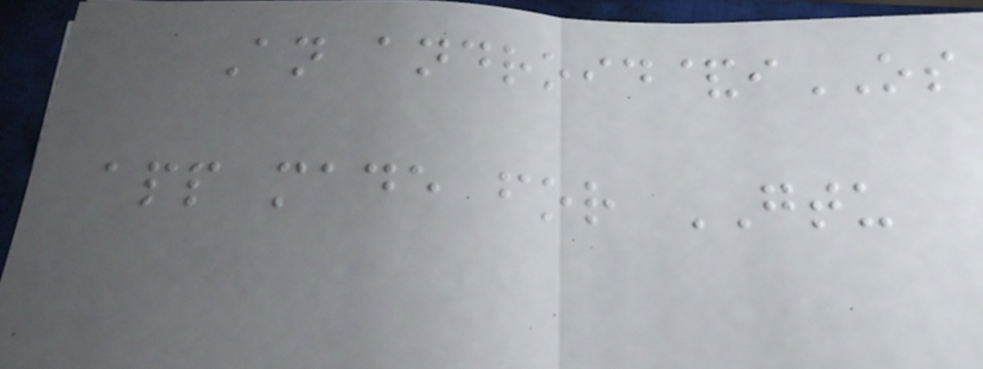An android&iOS
app made for GTU
